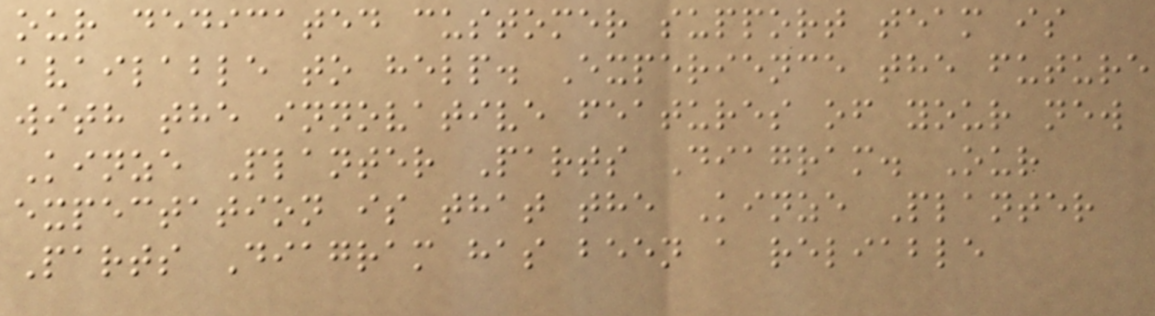our dedicated customer support team is
available to help. Experience the future
with the innovative features of your new
Kinze Planter Parts Diagram. Our
expectation is that the Kinze Planter
Parts Diagram has been a reliable
